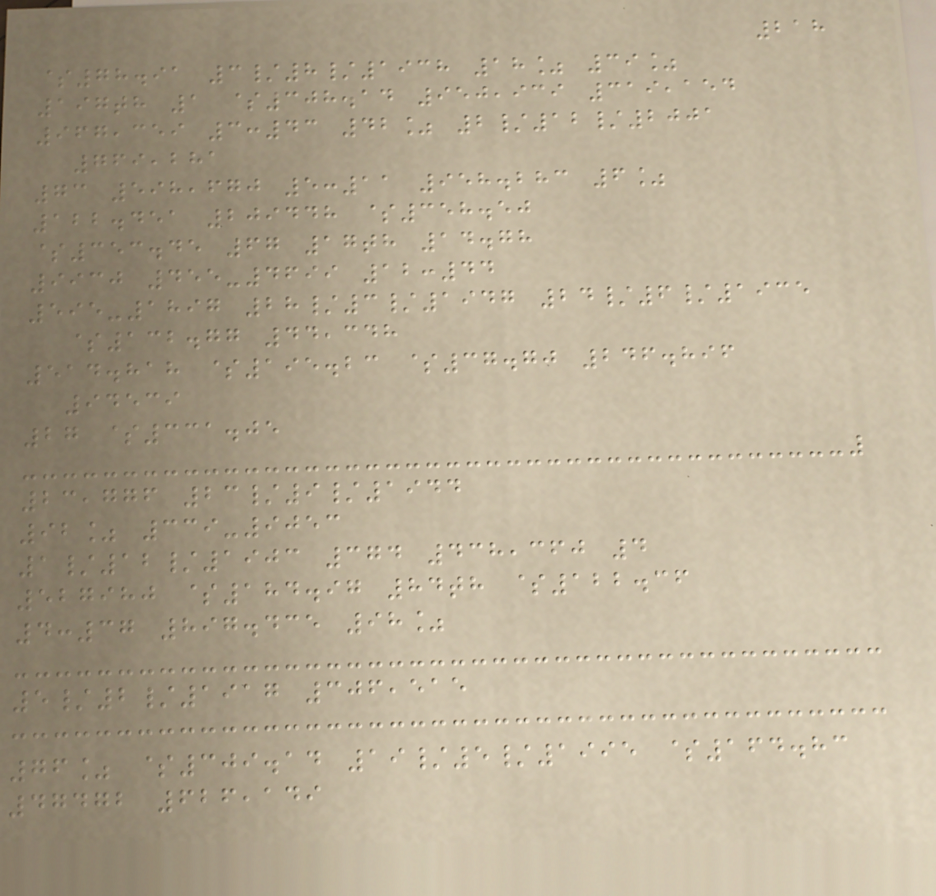218
$78.91 3/8/1938 18% 39%
197th 1 $308.14 950,939 319,154
967,359 3:43 42% 2/12/2001
769,281
73 598,670 5:11 958.283 6%
122.451 209448 $358.50
$353.45 67 17th 14.78
9930 455-4699 12:44
595-1897 28/3/1947 24/6/1935
$132.77 44,348
514.818 $195.23 $37.70 246.896
94539
27 $331.05
23,776 23/9/1944
92% 339-9053
1/12/1903 374 438,360 4
527980 $184.97 84th $122.36
4:37 897.435 98%
5/2/1917 306,515
76% $309.14 19/5/1995 $164.83
47472 626,149
